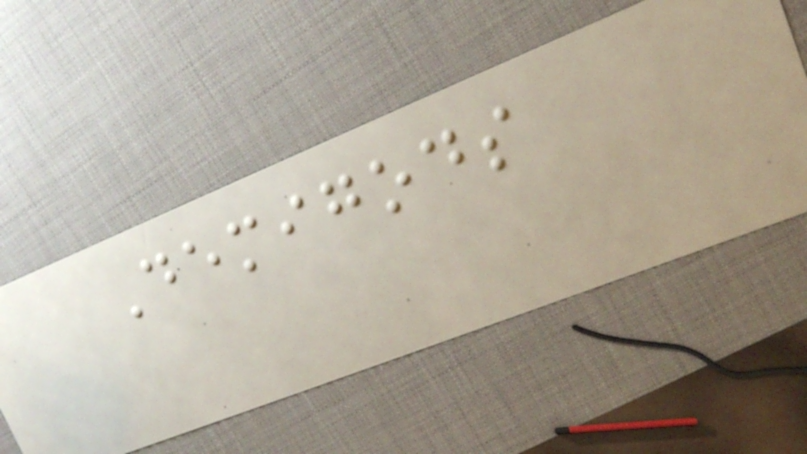Demigods
